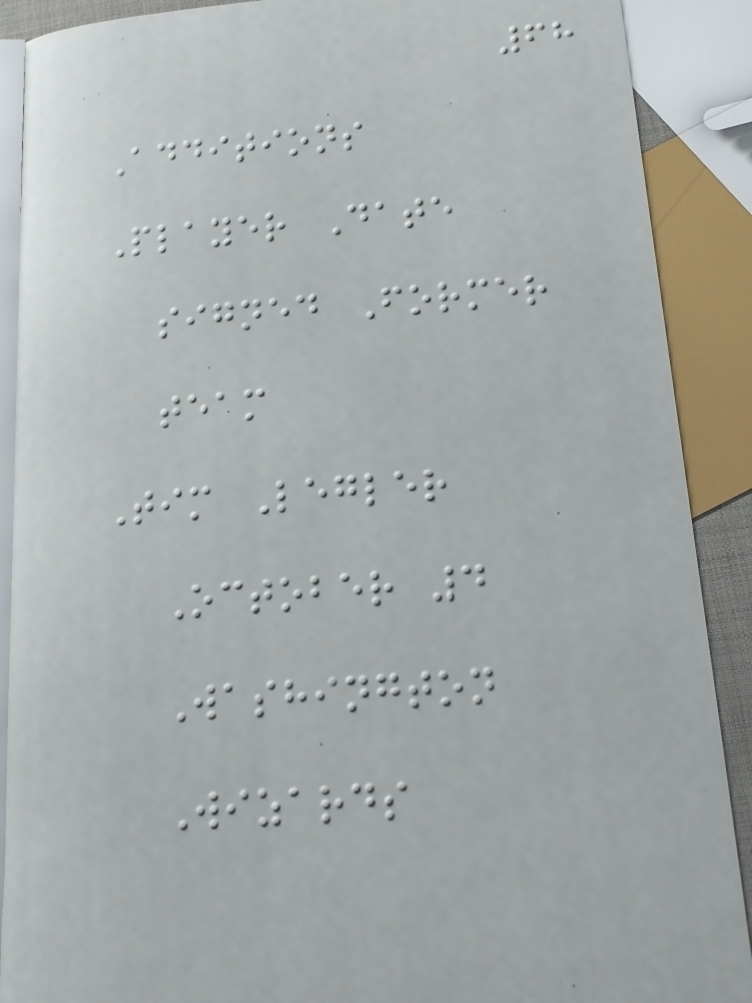68
Additions
Player Date
signed Former
team
Tim Legler
October 4
Washington
Wizards
